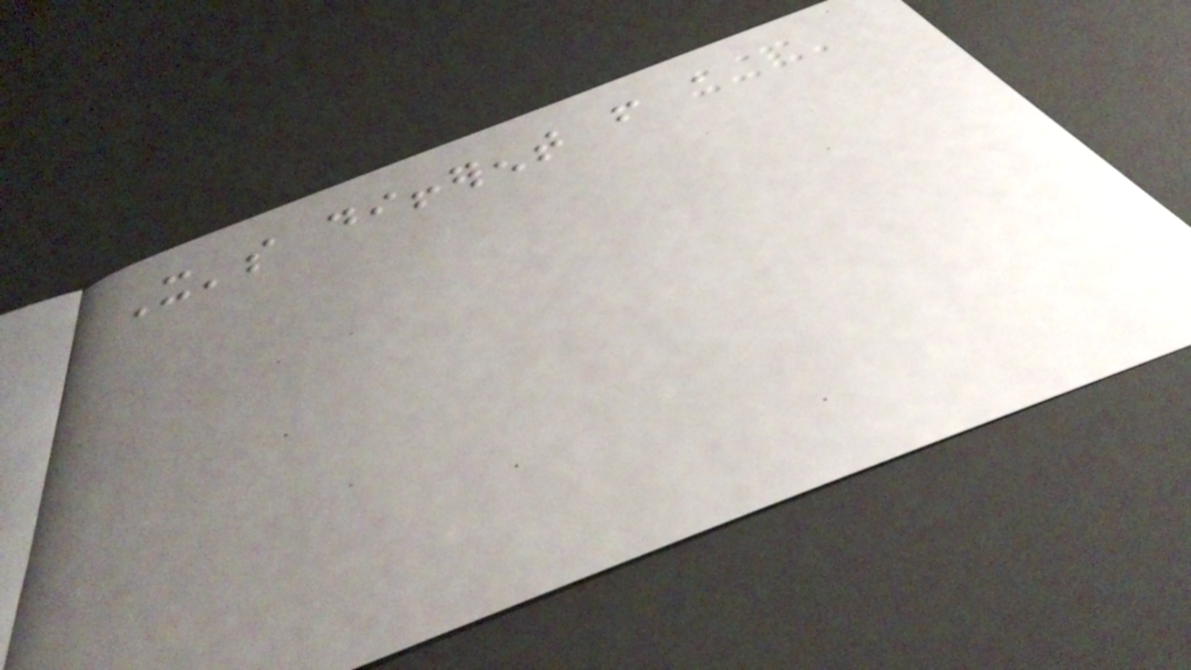It's different from a
